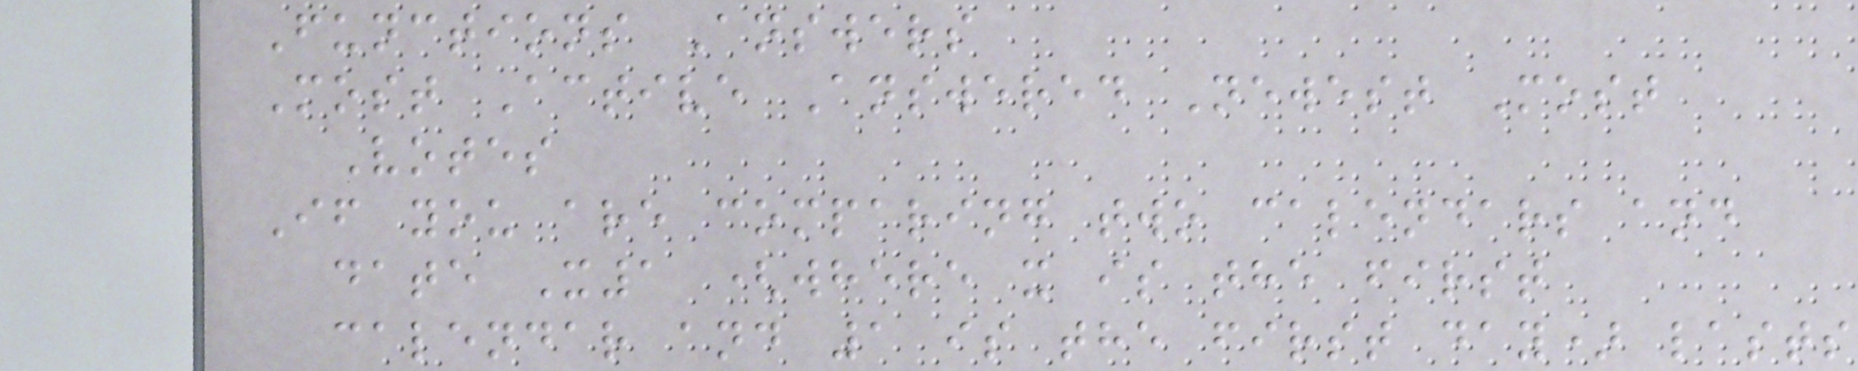Functions Answers
Most Active Answered Newest Most
Votes
If you are comparing two calendars and
date X1 (where x is the first
calendar and 1 is the first day) lasts
